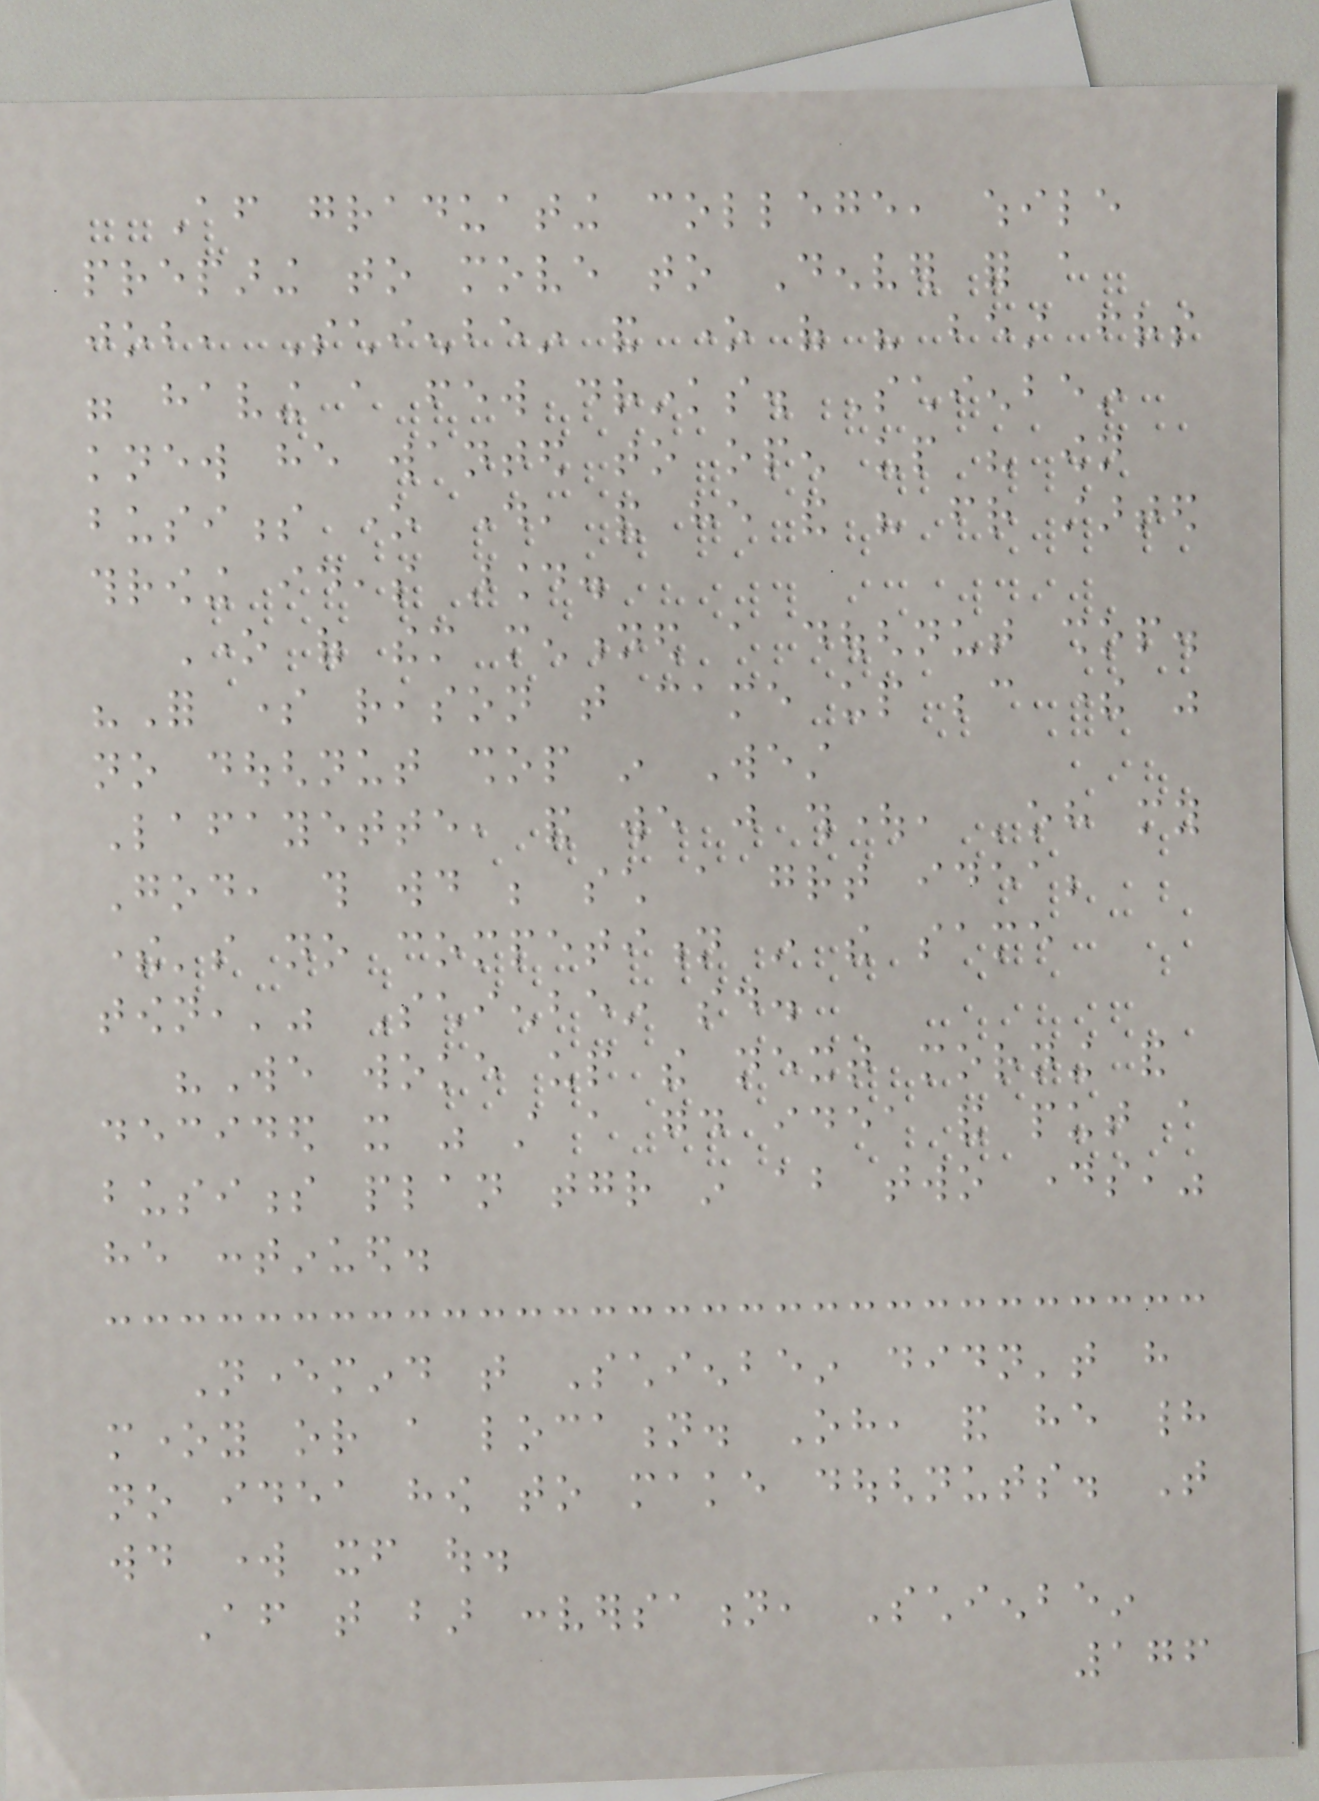After graduating college, while
preparing to move to Denver for a
job, Schienbein and one of his best friends
were having a few drinks. Schienbein
knew he wanted to open up his own
business one day, and he and his friend started
throwing ideas around.
One of them mentioned a doughnut shop.
"For some reason that came up because there was
no doughnut shop in West
Lafayette, and we just thought, 'oh my
God, this would be such a great idea;
there's no competition in the same
town,'" Schienbein said.
"We woke up the next morning and
decided it was still a good idea and put a
business plan together in about two days,"
he continued.
Nevermind that Schienbein didn't have
money or a location. Oh, and he had
no idea how to make doughnuts. That
would work itself out.
After that bar conversation, Schienbein
176
